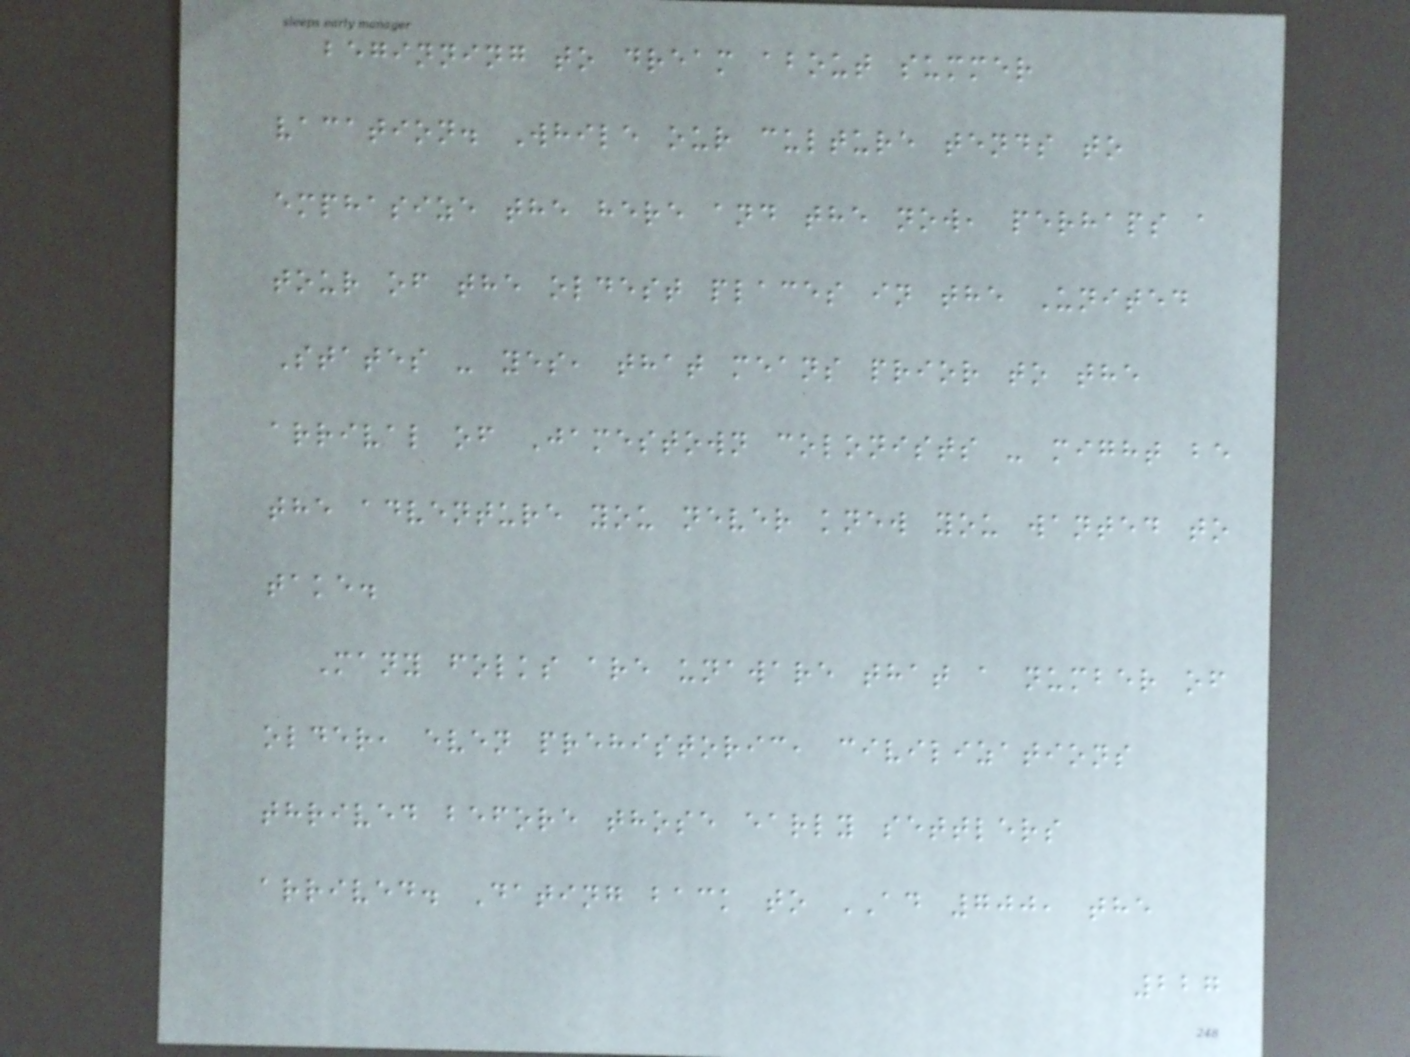beginning to dream about summer
vacation. While our culture tends to
emphasize the here and the now, perhaps a
tour of the oldest places in the United
States - yes, that means prior to the
arrival of Jamestown colonists - might be
the adventure you never knew you wanted to
take.
Many folks are unaware that a number of
older, even prehistoric, civilizations
thrived before those early settlers
arrived. Dating back to AD 700, the
227
